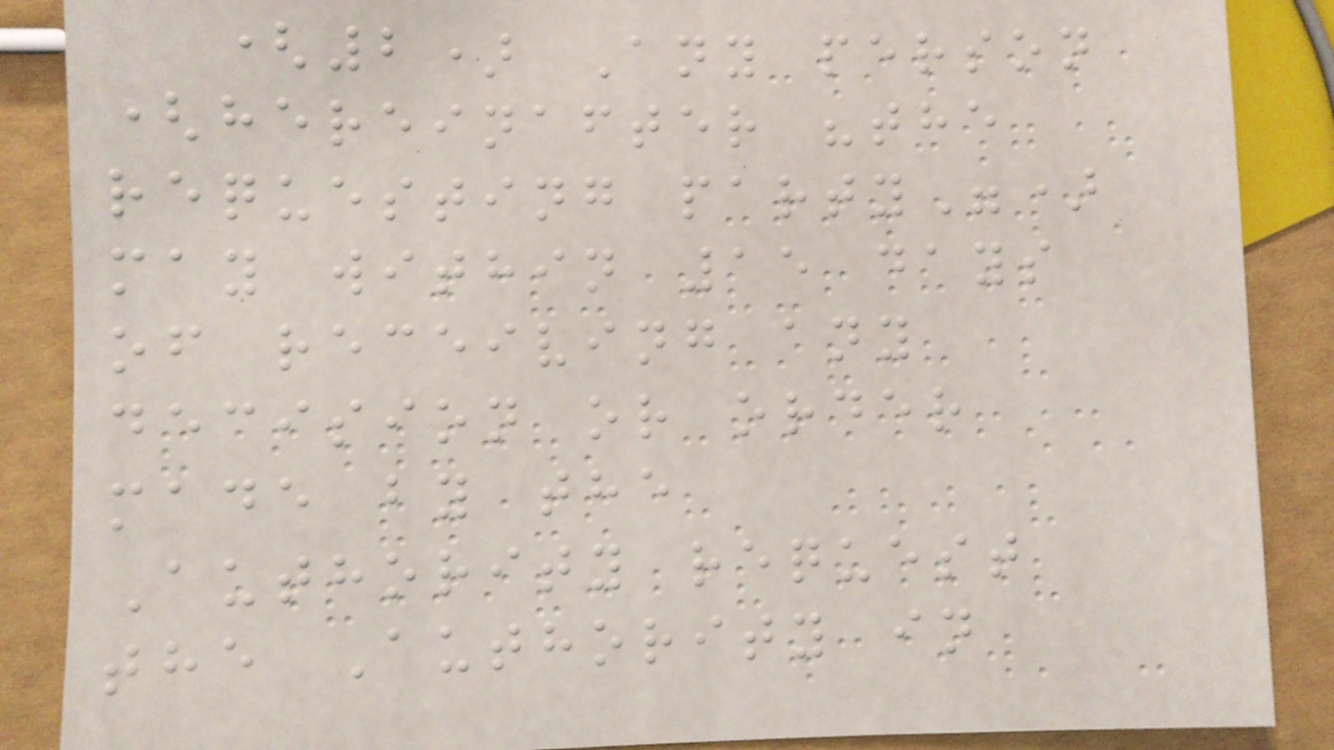(2) Any person
(hereinafter "the
requesting party")
may within 15 days
of receiving any
decision or order
made by the
Authority request
the Authority in
